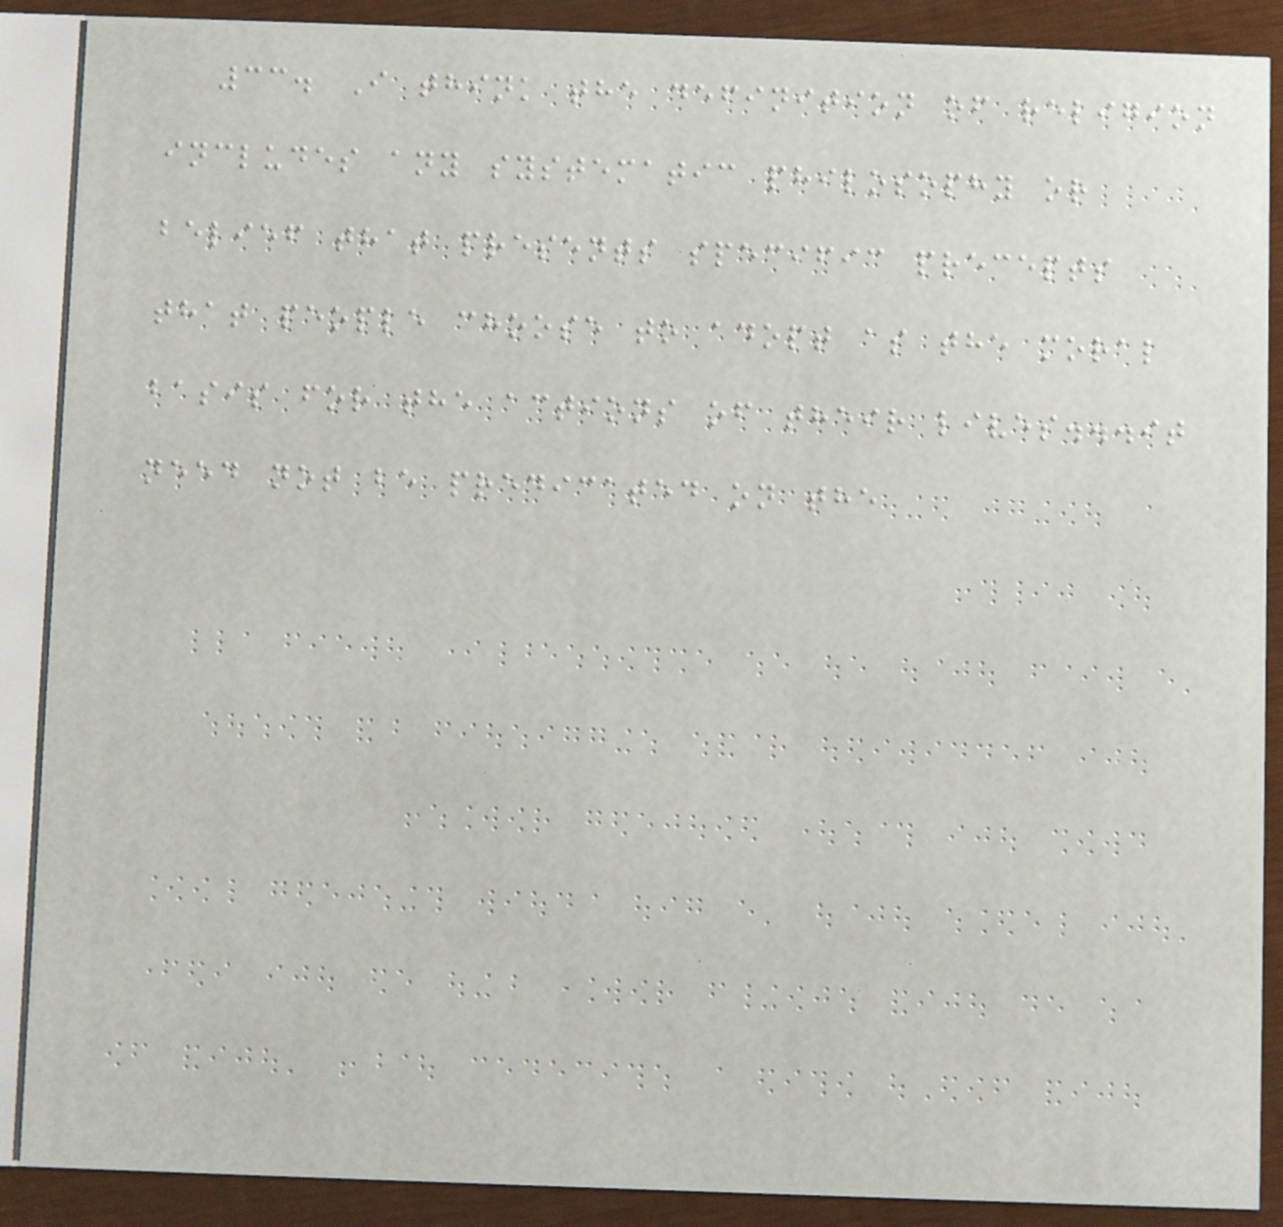33. I think the definition of religion
includes any systematic philosophy or
belief that presents specific precepts
that people choose to adopt as the moral
basis for the actions of their lives...it
need not be predicated on the
